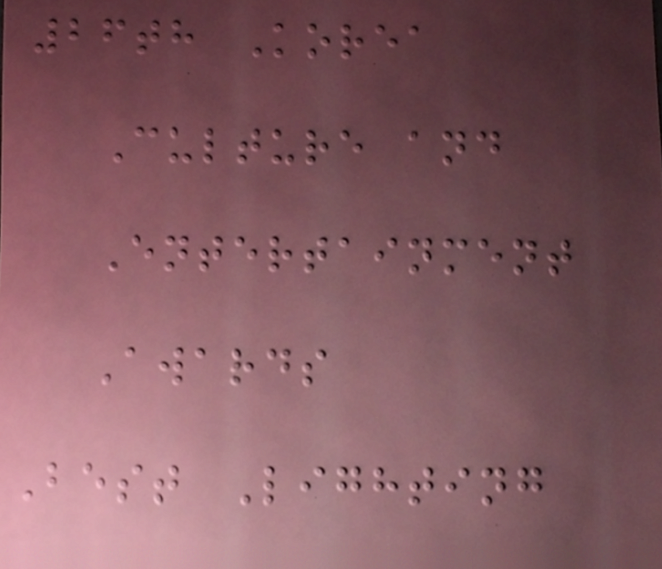26th Korea
Culture and
Entertainment
Awards
Best Lighting
